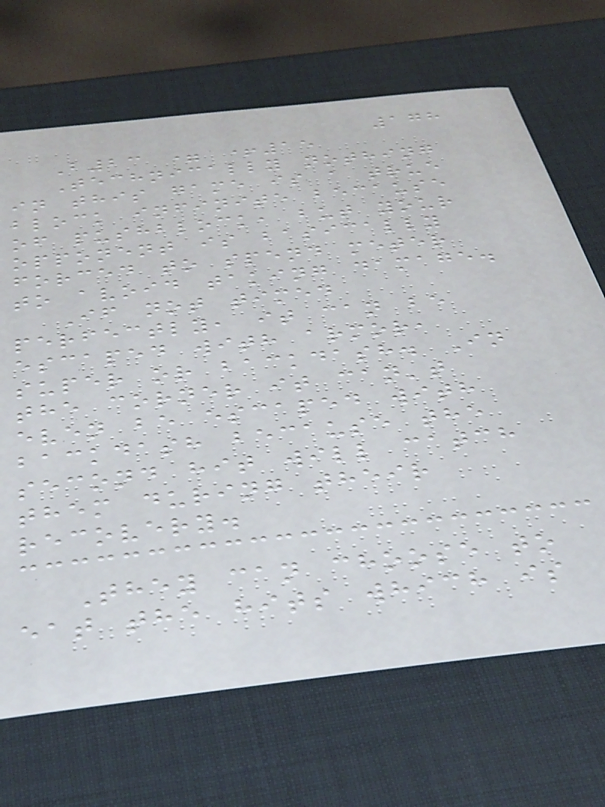178
B23 = +15
Technically nothing
in this game is a true
block infinite because
of pushblock, but your
opponent is basically
forced to spend meter
to avoid taking damage.
If not timed
perfectly, it can be
escaped with armor,
super or backdash. In
the corner it can't
even be escaped with
backdash because the
second hit will catch
them during their
recovery.
They can choose to
eat the hits which is
